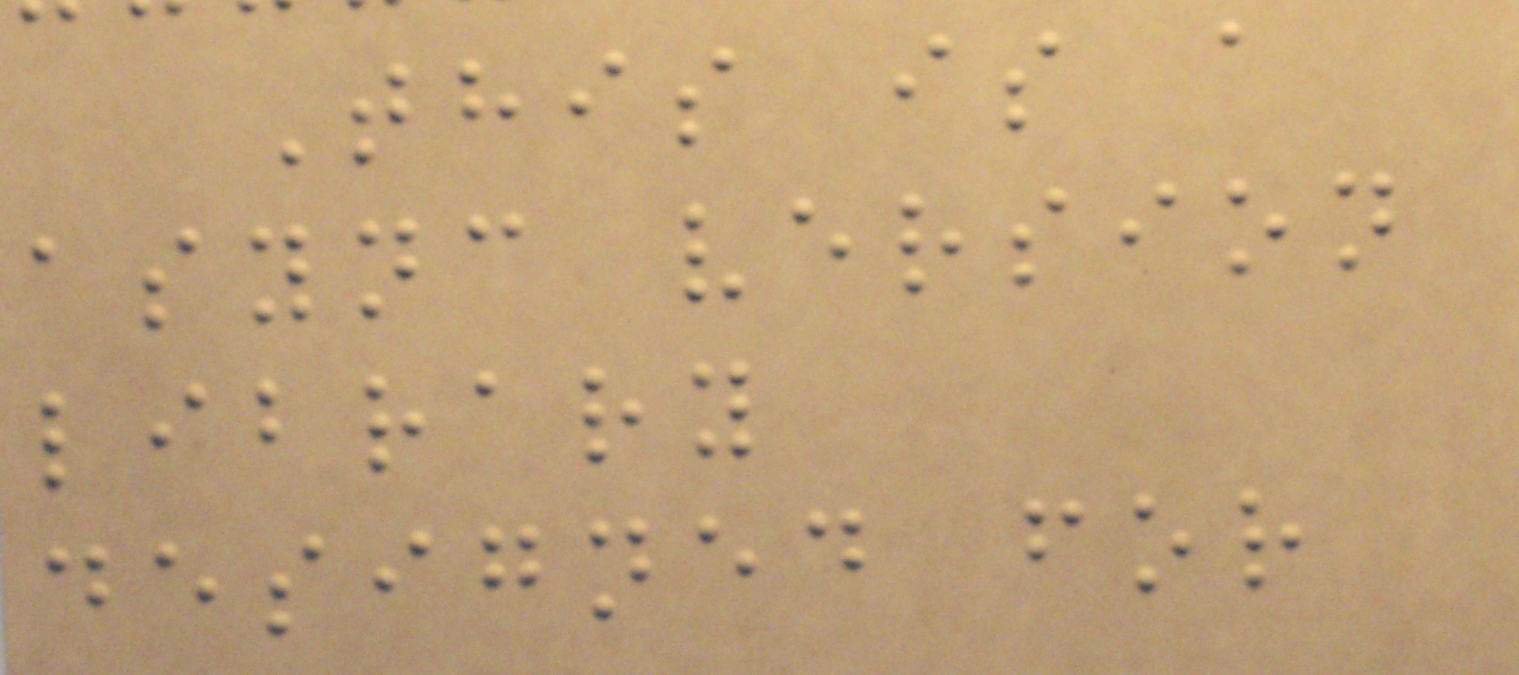This is a
async version
library
designed for
